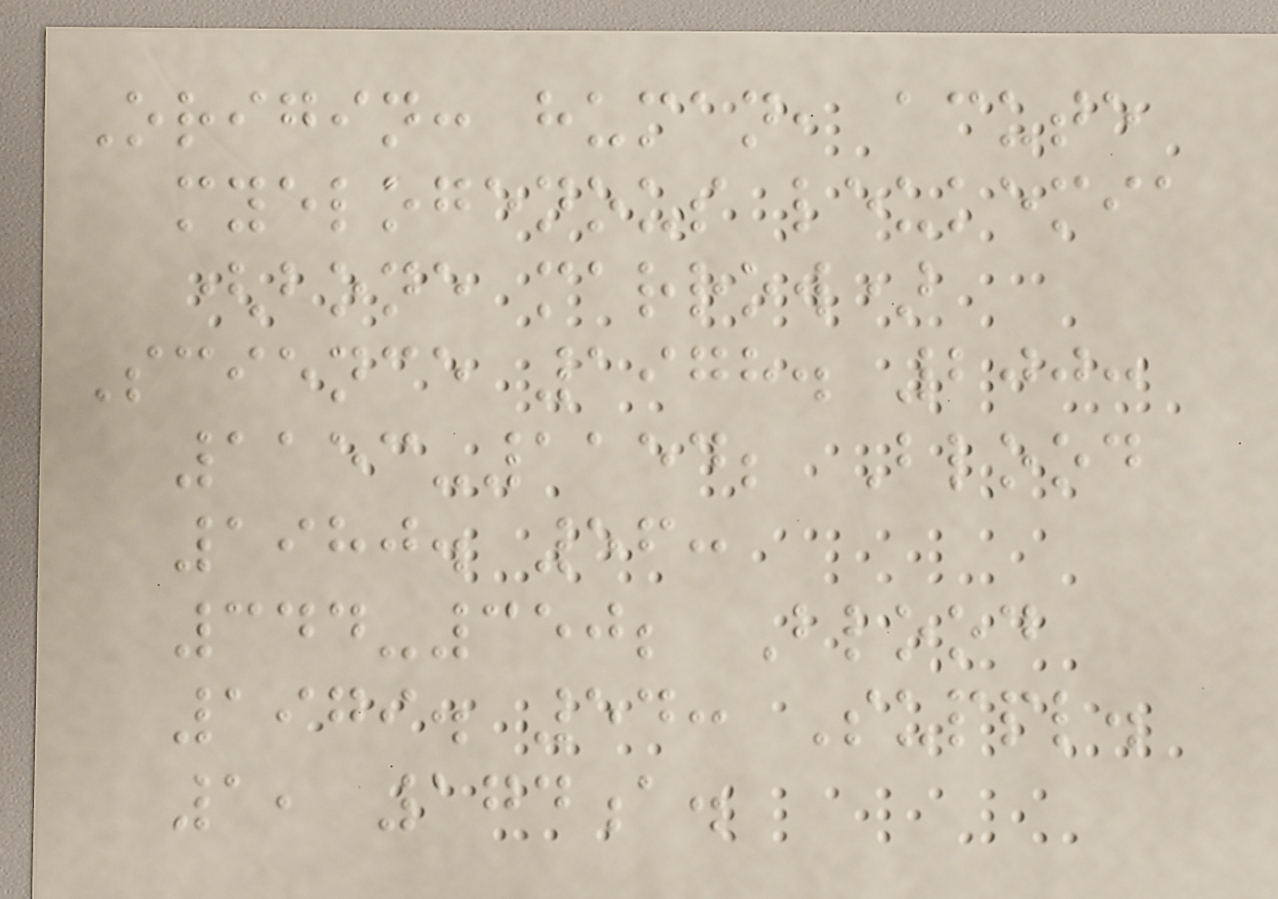Origin: human, acute
myelogenous leukemia
(bone marrow)
Science 1978. 200:
1153-1154; Blood
1980. 56:
344-350; Blood
1979. 54: Suppl.
1, 174a.
